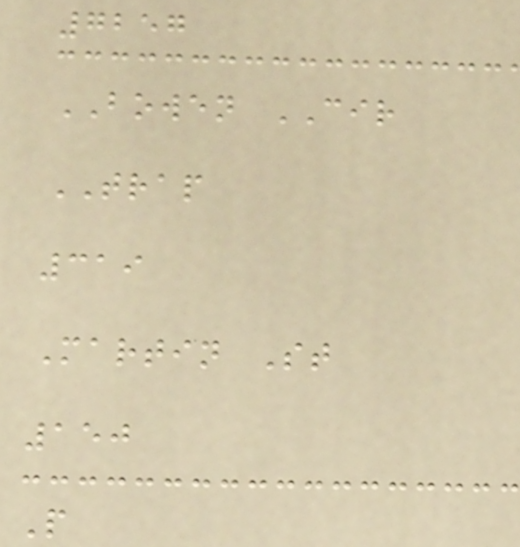7257
BOWEN CIR
TRAP
319
Martin St
150
P
